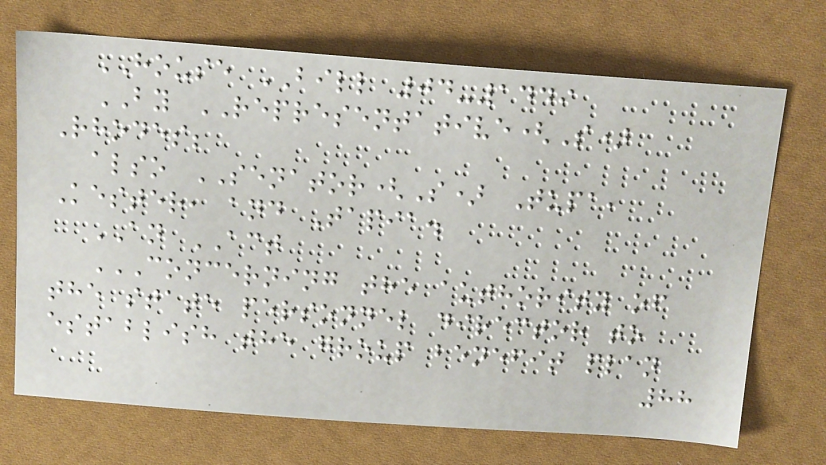HOUSE BILL 04-1449
BY REPRESENTATIVE(S)
Rhodes;
also SENATOR(S) Tupa,
Kester, and Tapia.
AN ACT
CONCERNING THE AUTHORITY OF
THE STATE PERSONNEL DIRECTOR TO
ESTABLISH THE GROUP BENEFIT PLAN
88
